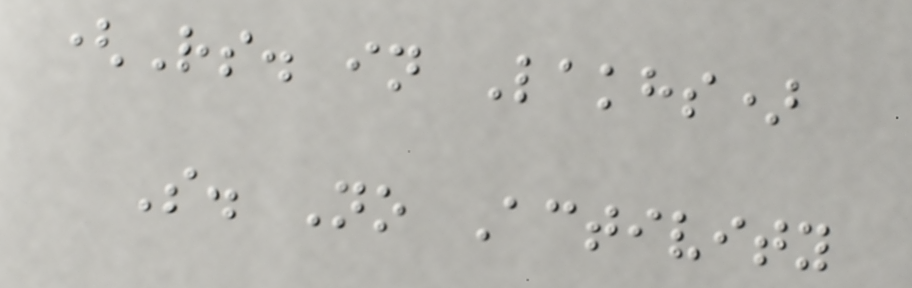(Rs. in Lakhs)
S. No Activity
